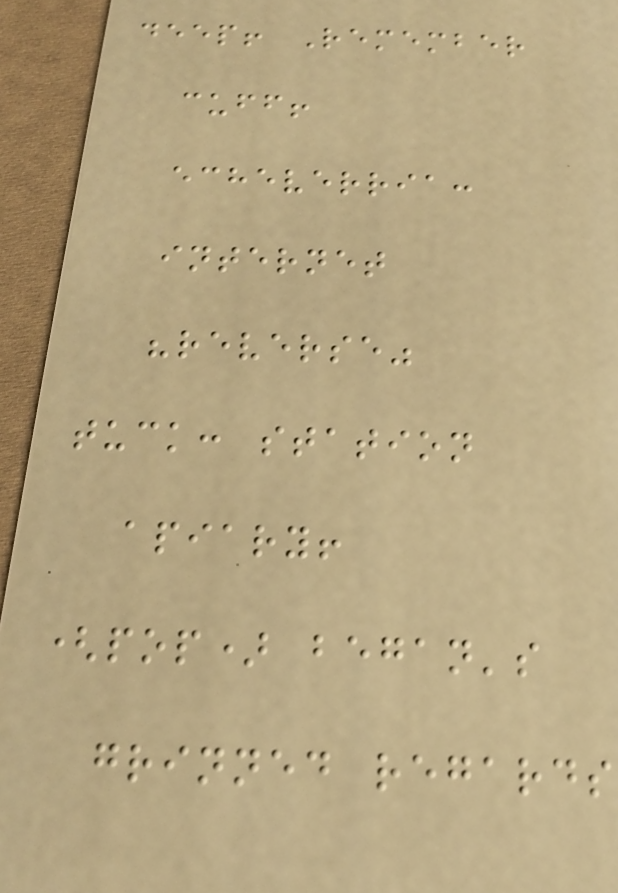deep! Remember
cuff!
echeverria:
internet
"reverse"
tuck: station
apiary!
(pop) began's
grinned regards
